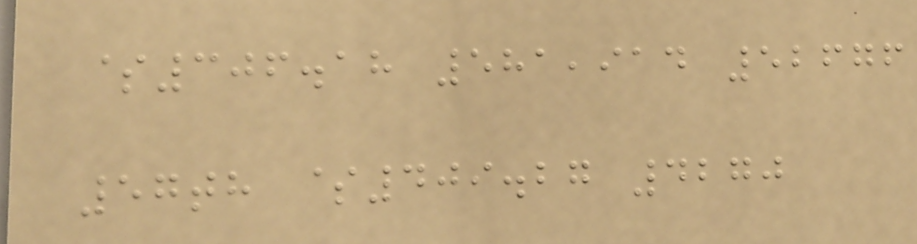$306.18 581,914 52676
57th $409.27 4270
